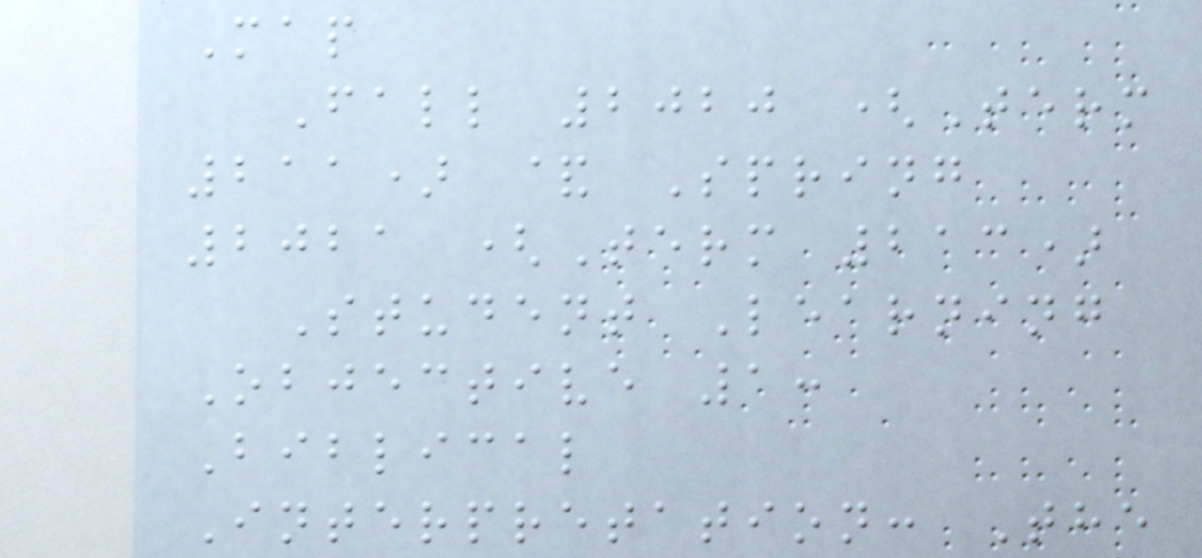Map
Fall 2020 (Term
211) & Spring
2021 (Term 213)
Student Learning
Objective 1:
Biblical
Interpretation: The
